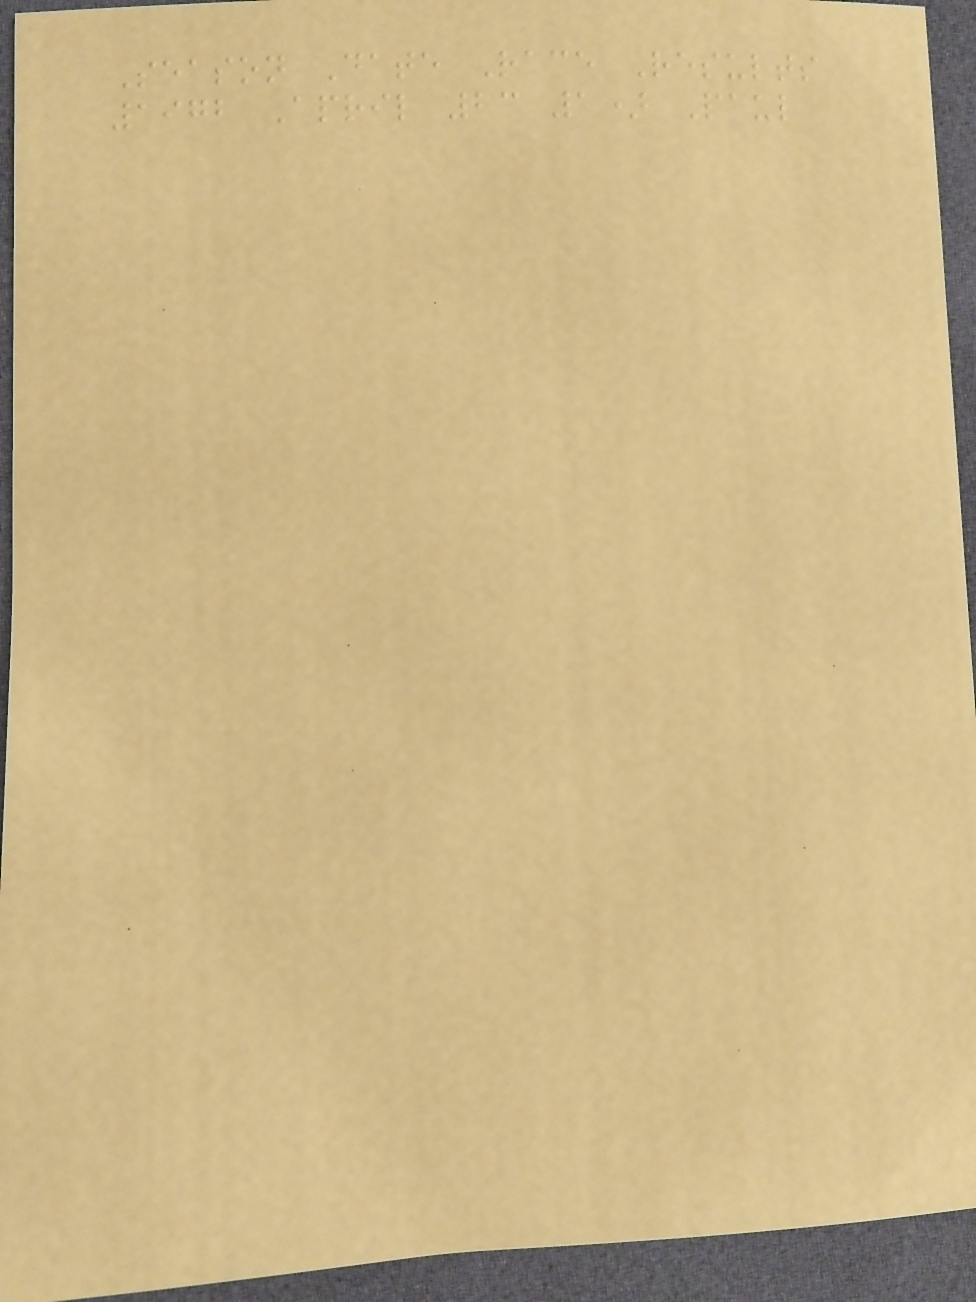Season Date Race Results
1972 April 23 1) Paul
